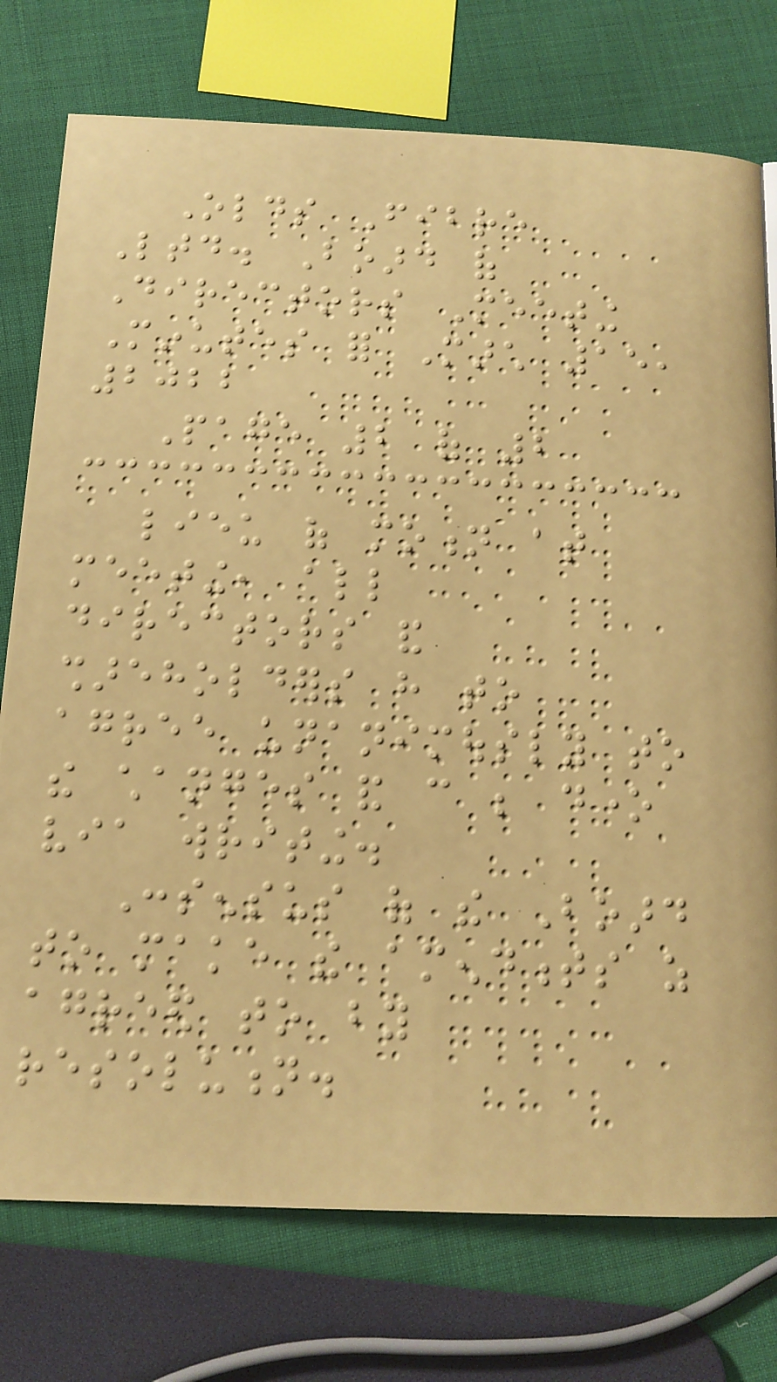Olds Fibre
Ltd. Board of
Directors Meeting
Minutes for March 15,
2022
Page 2 of 2
lieu of motion at
meeting, all
directors and
shareholders have to
agree unanimously to
the changes and can be done
via writing.
Consensus of the Board
to make the amendments as
agreed to by
resolution.
